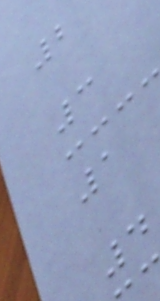2
3
1
4
